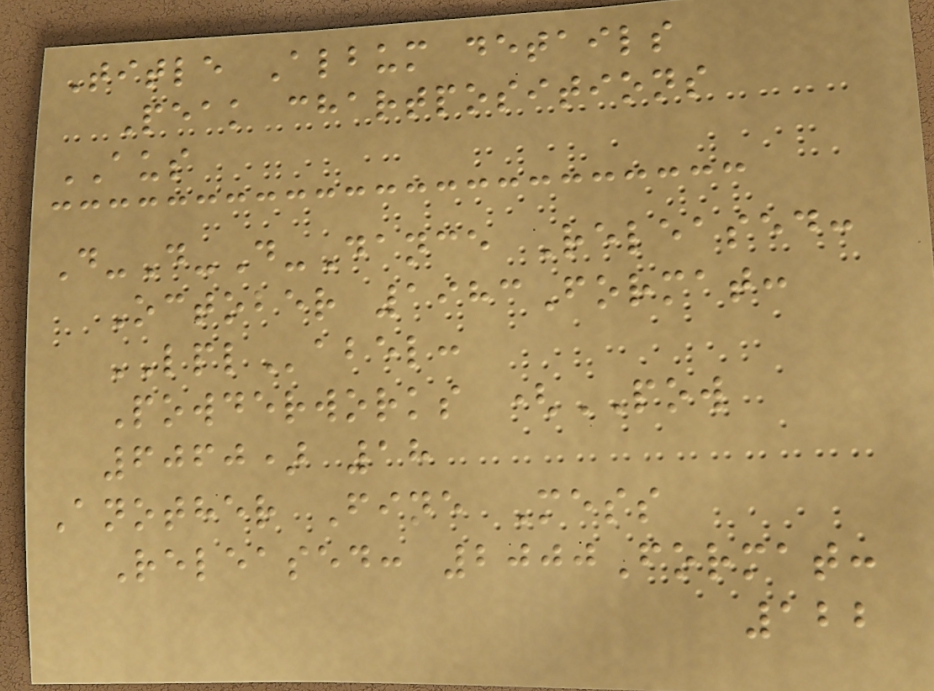Title Album details
Peak chartpositions
AUS
D-D-D-Dance Released:
October 1983Format:
LPLabel:
Powderworks (POW
6060) 18
Another Fine Mess
Released: 2000Format:
122
